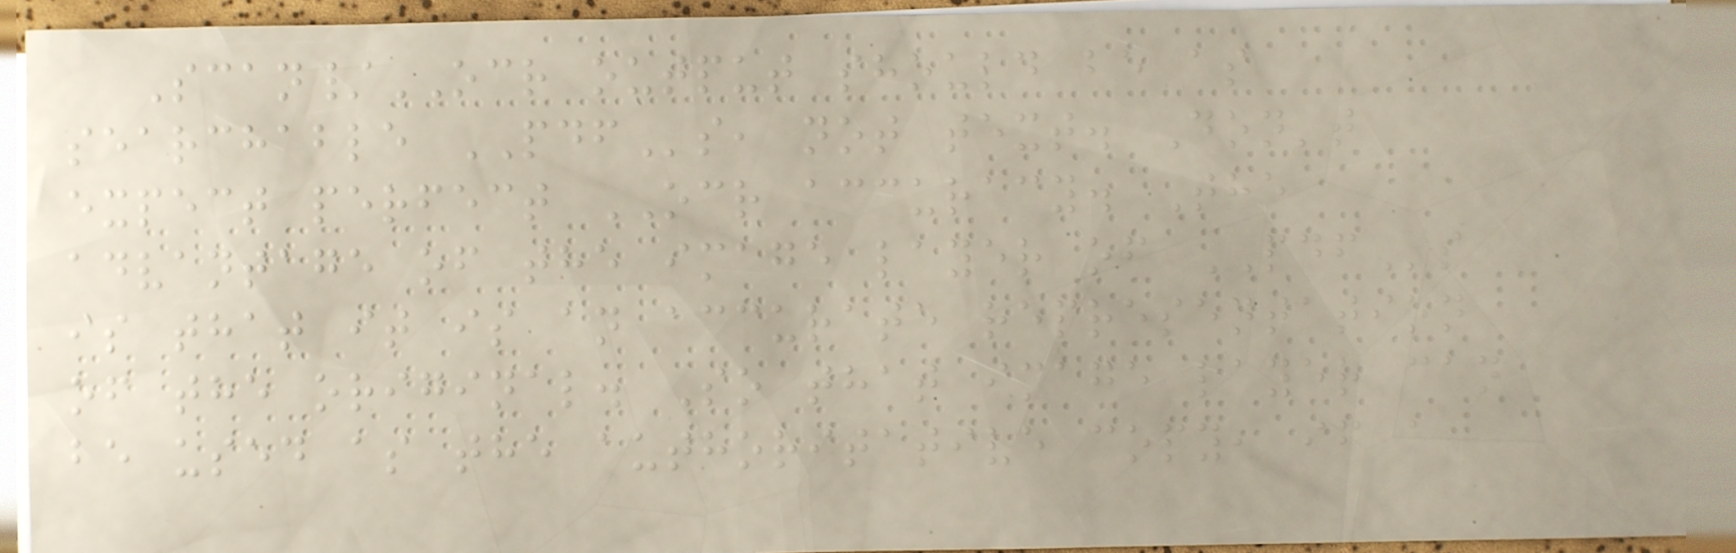Scan/OCR output should be as
searchable PDFs, not text. Don't
expect perfect OCR accuracy. The
advantage of the image layer of PDFs
is that it is an accurate representation
of the original. So that image layer can
be used as the authoritative copy, if a
